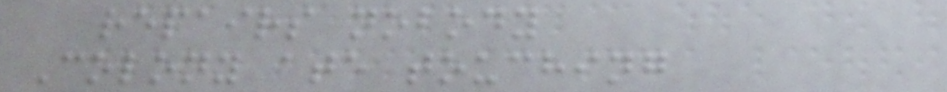repairs nobody
Colony ate touching
